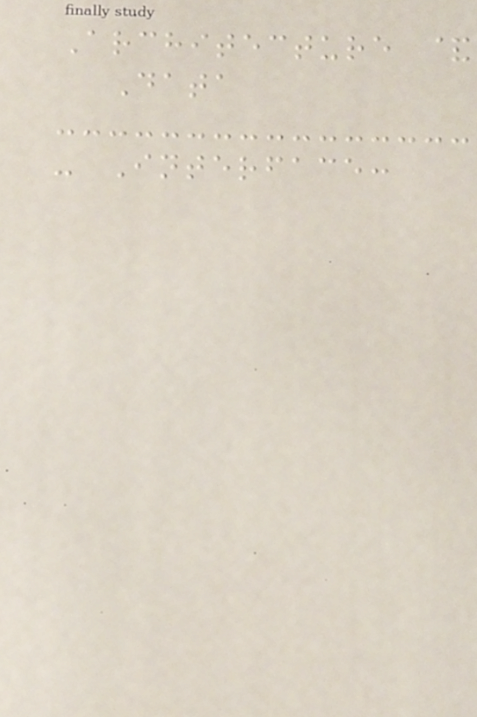Architecture &
Data
- Interface:
